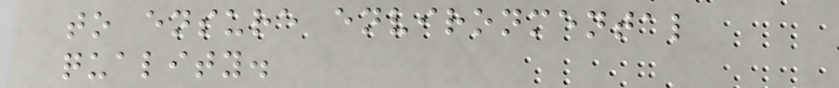to ensure environmental
quality.
